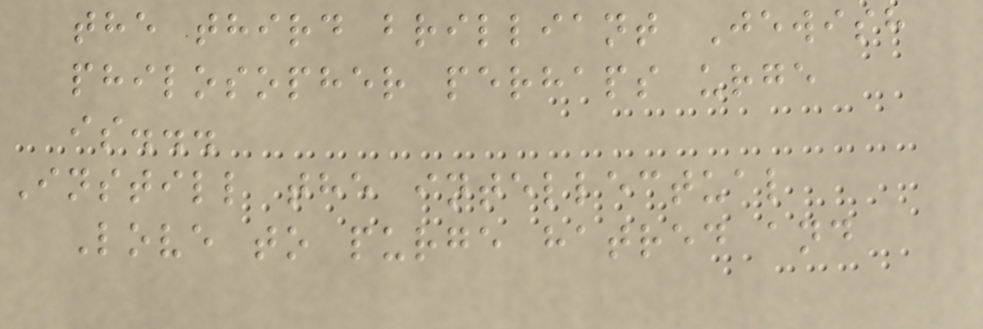the third brilliant Jewish
philosopher perhaps urge
is...
Instill the intellectual
Love to purge hatred and
